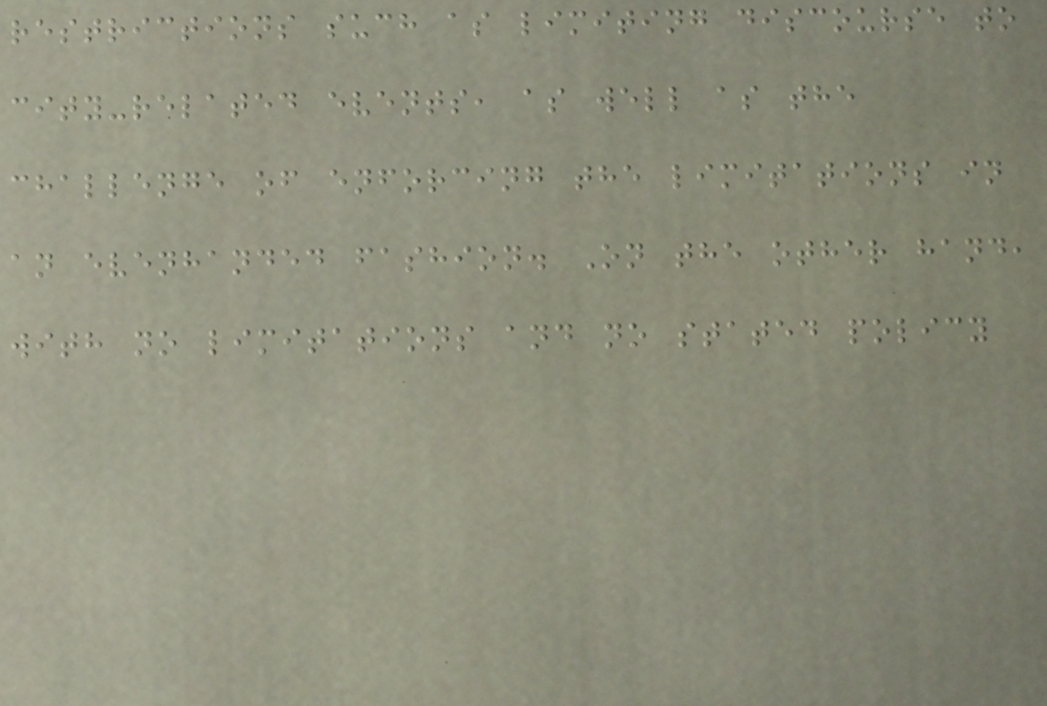restrictions such as limiting discourse to
city-related events, as well as the
challenge of enforcing the limitations in
an evenhanded fashion. On the other hand,
with no limitations and no stated policy
